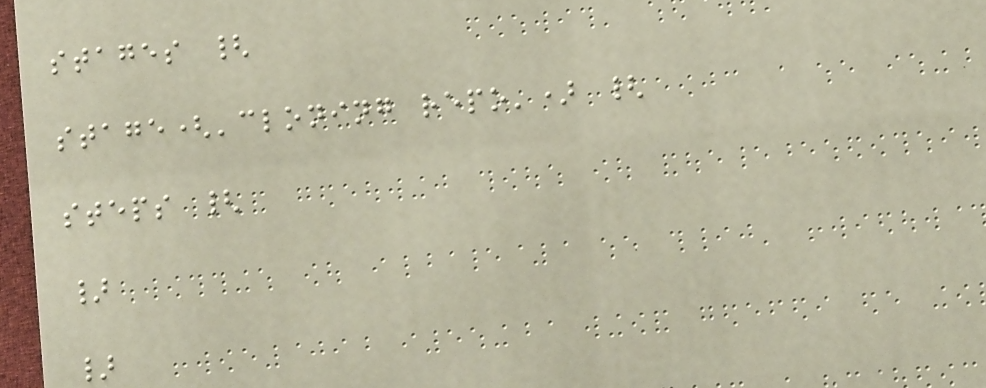stages {
stage('cloning repo') {
steps {
}
}
